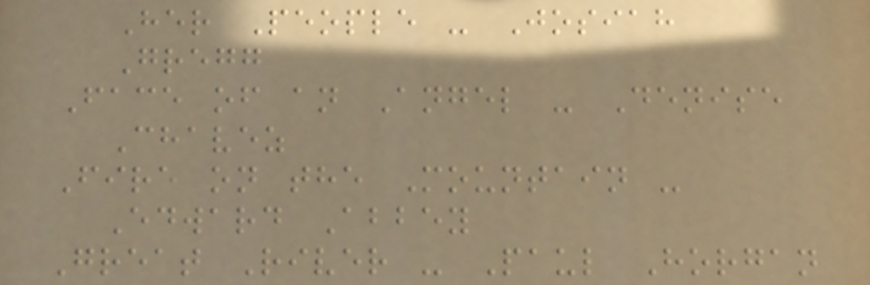Her People - Josiah
Gregg
Face of an Angel - Denise
Chavez
Fire on the Mountain -
Edward Abbey
Great River - Paul Horgan
